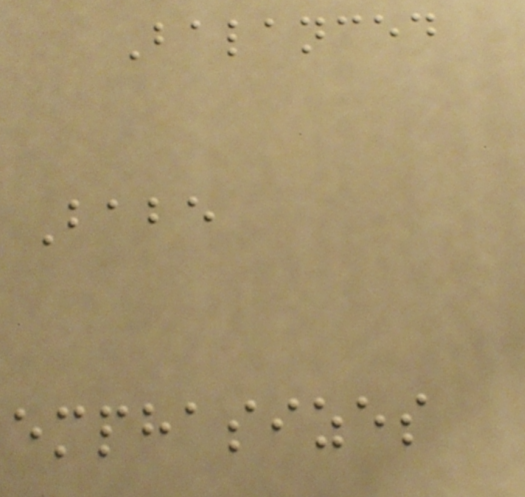Balanced
Babe
emphasizes
